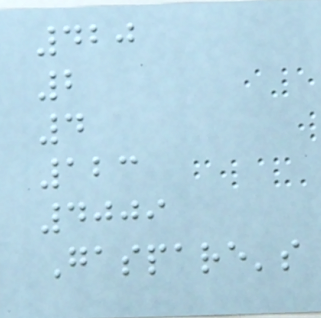420
2
4
123
4009
Gaspare's
